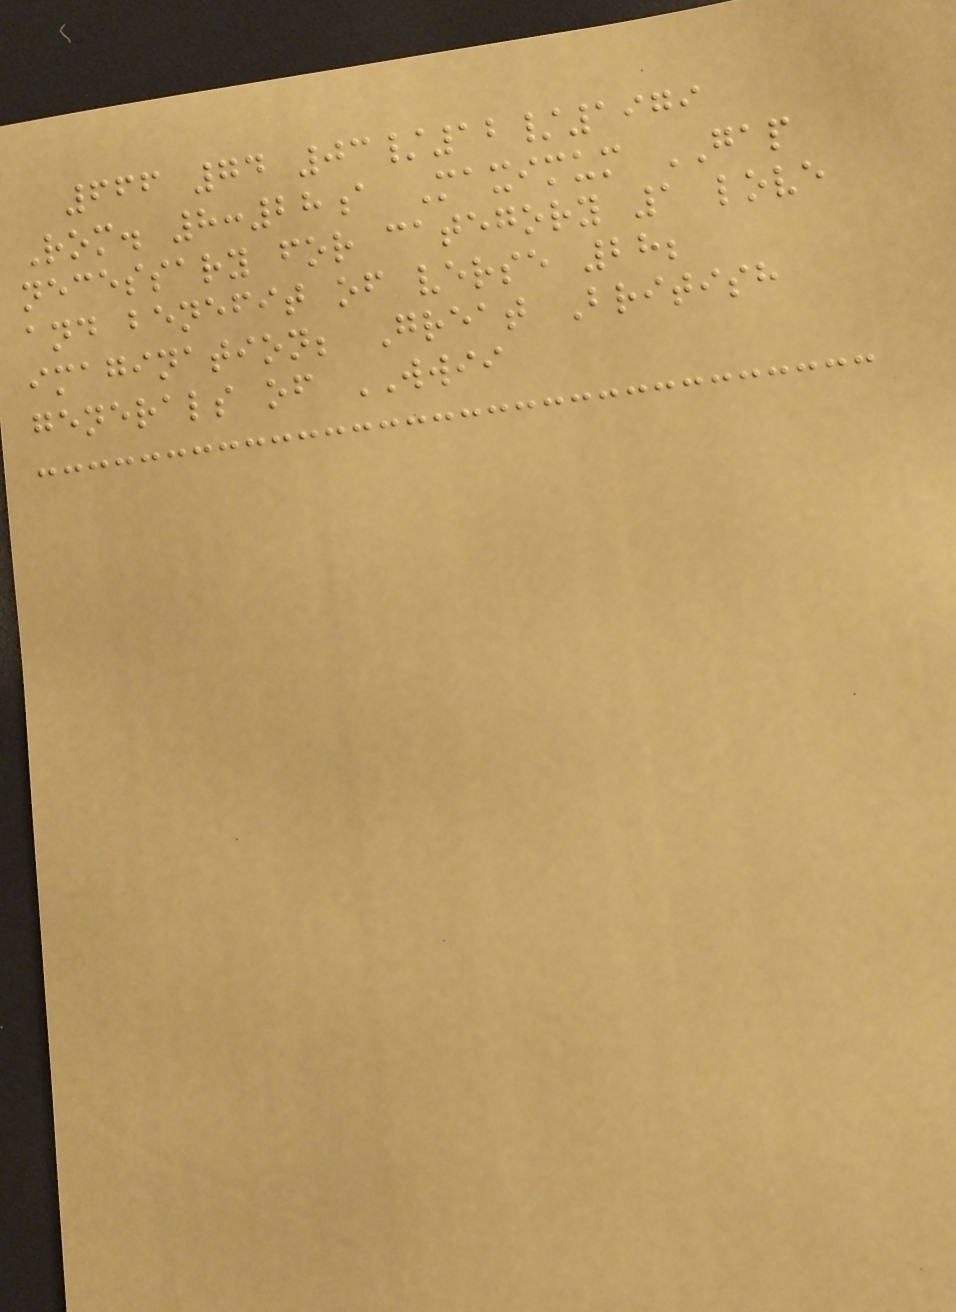666 74 03/12/1979
Rom. 8:28a Maximum GAP
necessary for category 1 love
and benefit of verse 28;
imagination; Great British
generals of WWII
